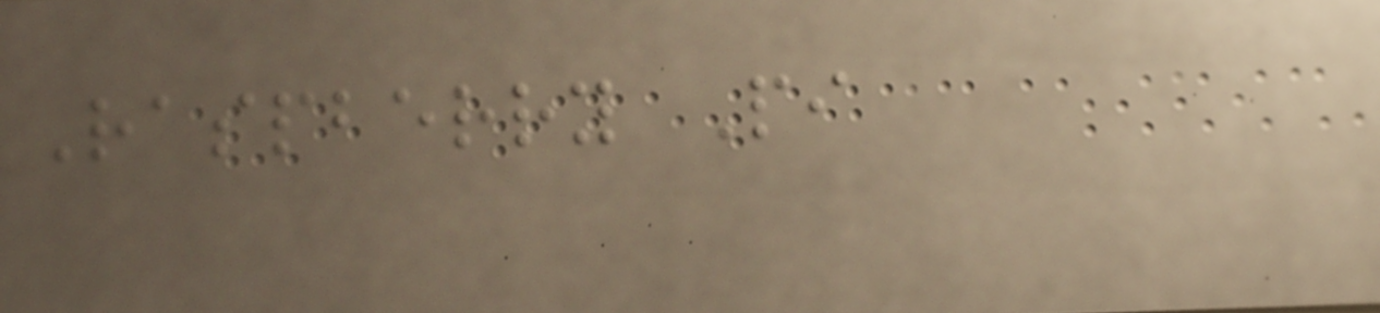Raspberry Pi
